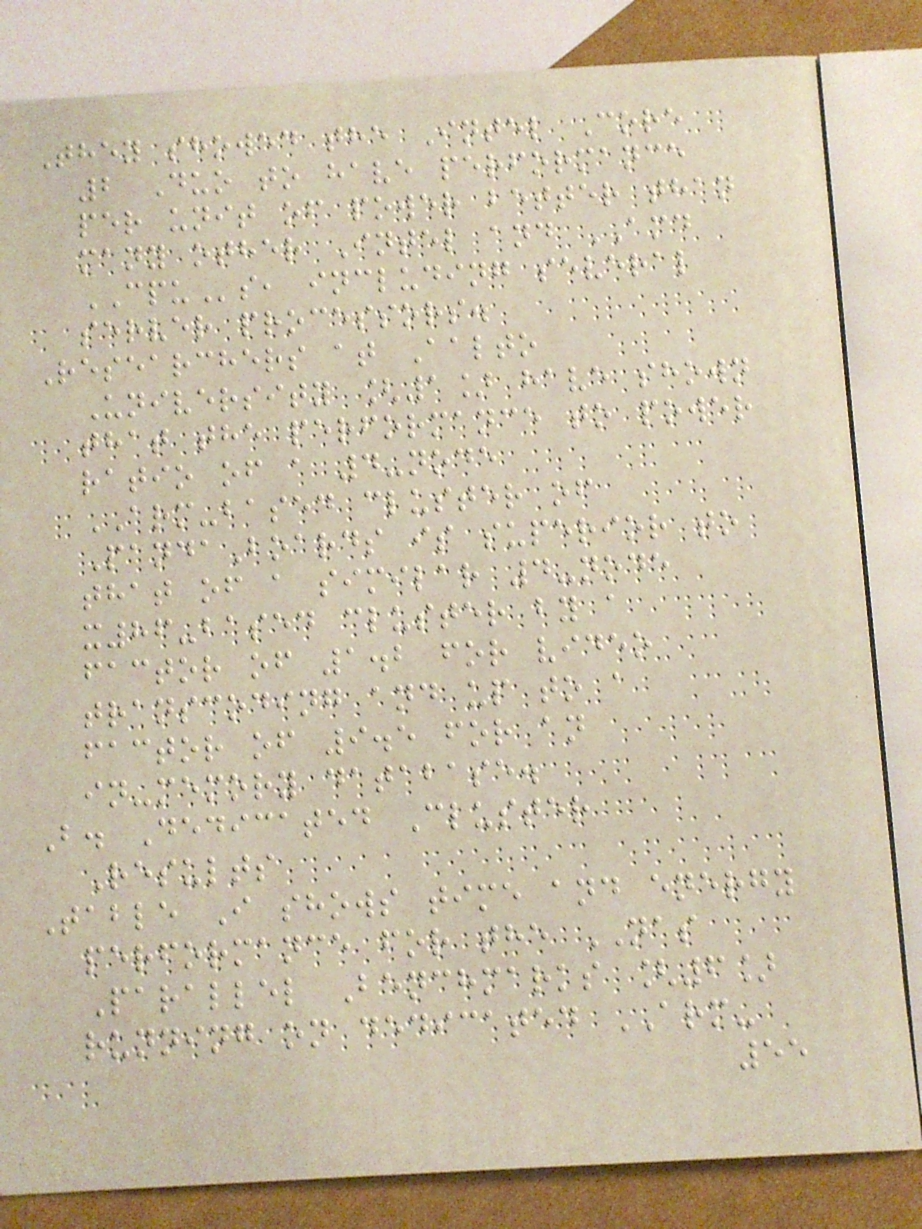They showed the Intel Core
2 Duo to have performance
per unit of power better than
many other Intel and AMD
CPUs, including several
server processors.
Researchers at Aalto
University [1] have shown
that the performance to power
ratio of a 4-node
ARM-based cluster of
PandaBoards is superior to
that of a similar 4-node
x86-based cluster by a
factor of 1.2 for video
transcoding and up to a
factor of 9.5 for an
in-memory database.
B. Dedicated Cluster
Results
Table I shows time and energy
performance for the NAS
Parallel Benchmarks [6]
running on dedicated ARM-
55
